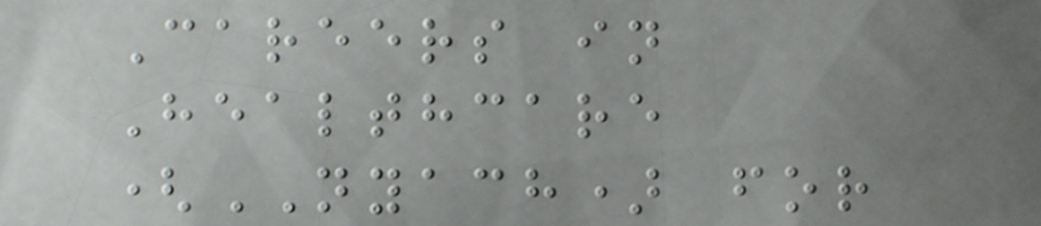Careers in
Healthcare
(NYACH) for
